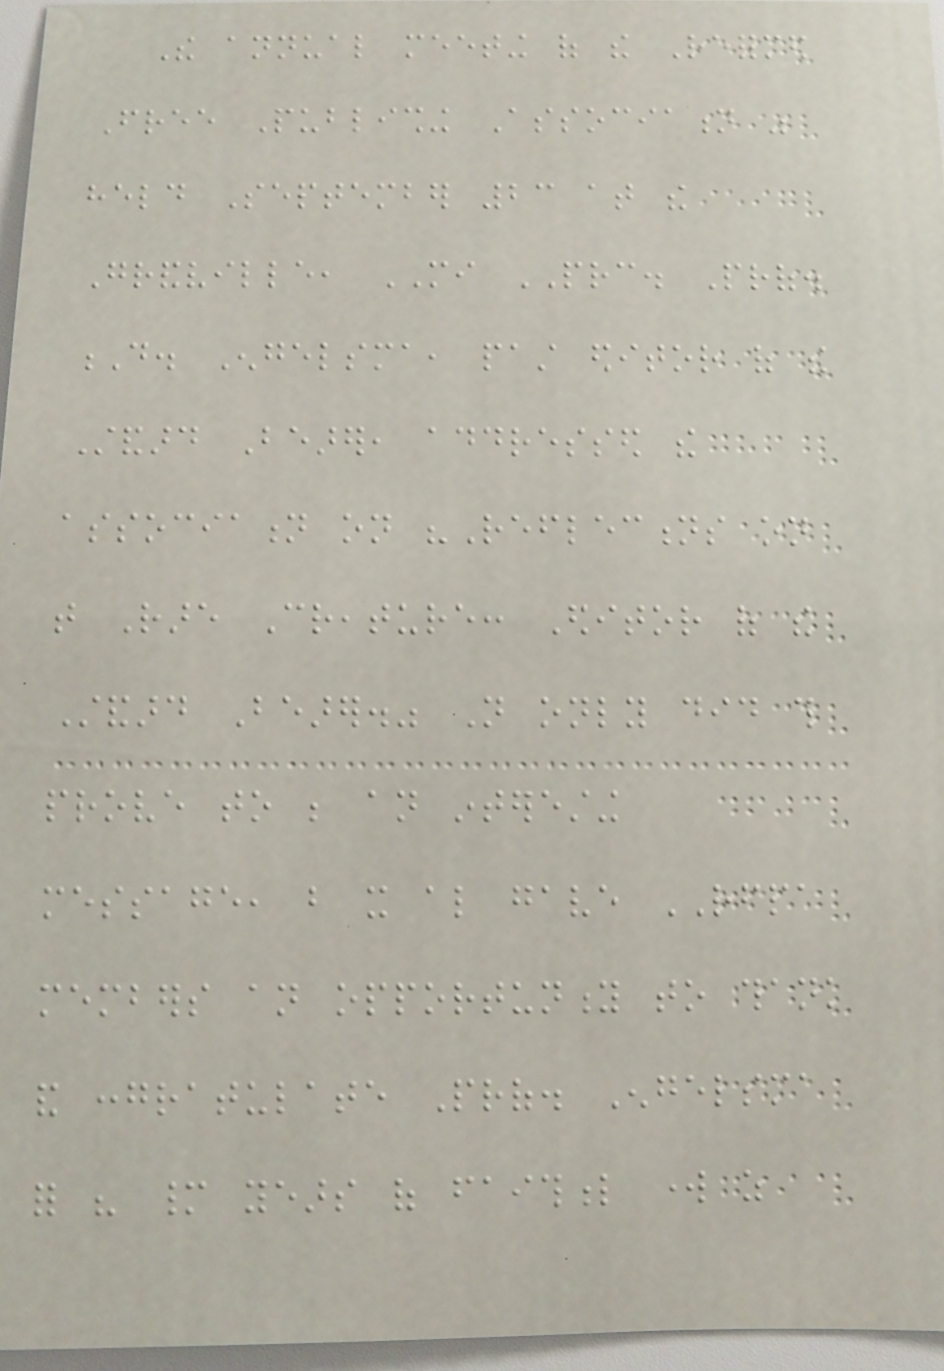The annual meeting of the Reformed
Free Publishing Association was
held September 23 at the
Grandville, MI PRC. Prof.
D. Engelsma, past editor of the
Standard Bearer, addressed the
association on "Reflections on
that Rare Creature: Editor of the
Standard Bearer." Not only did this
prove to be an interesting
message, but it also gave RFPA
members an opportunity to thank
and congratulate Prof. Engelsma
for his many years of faithful work as
